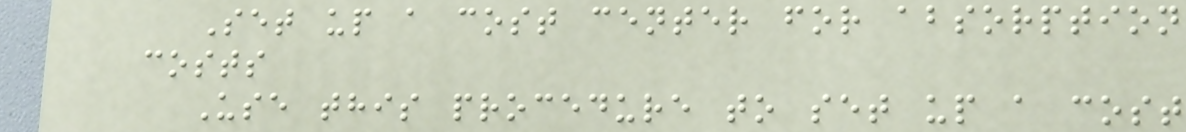Set up a cost center for absorption
costs
Use this procedure to set up a cost
